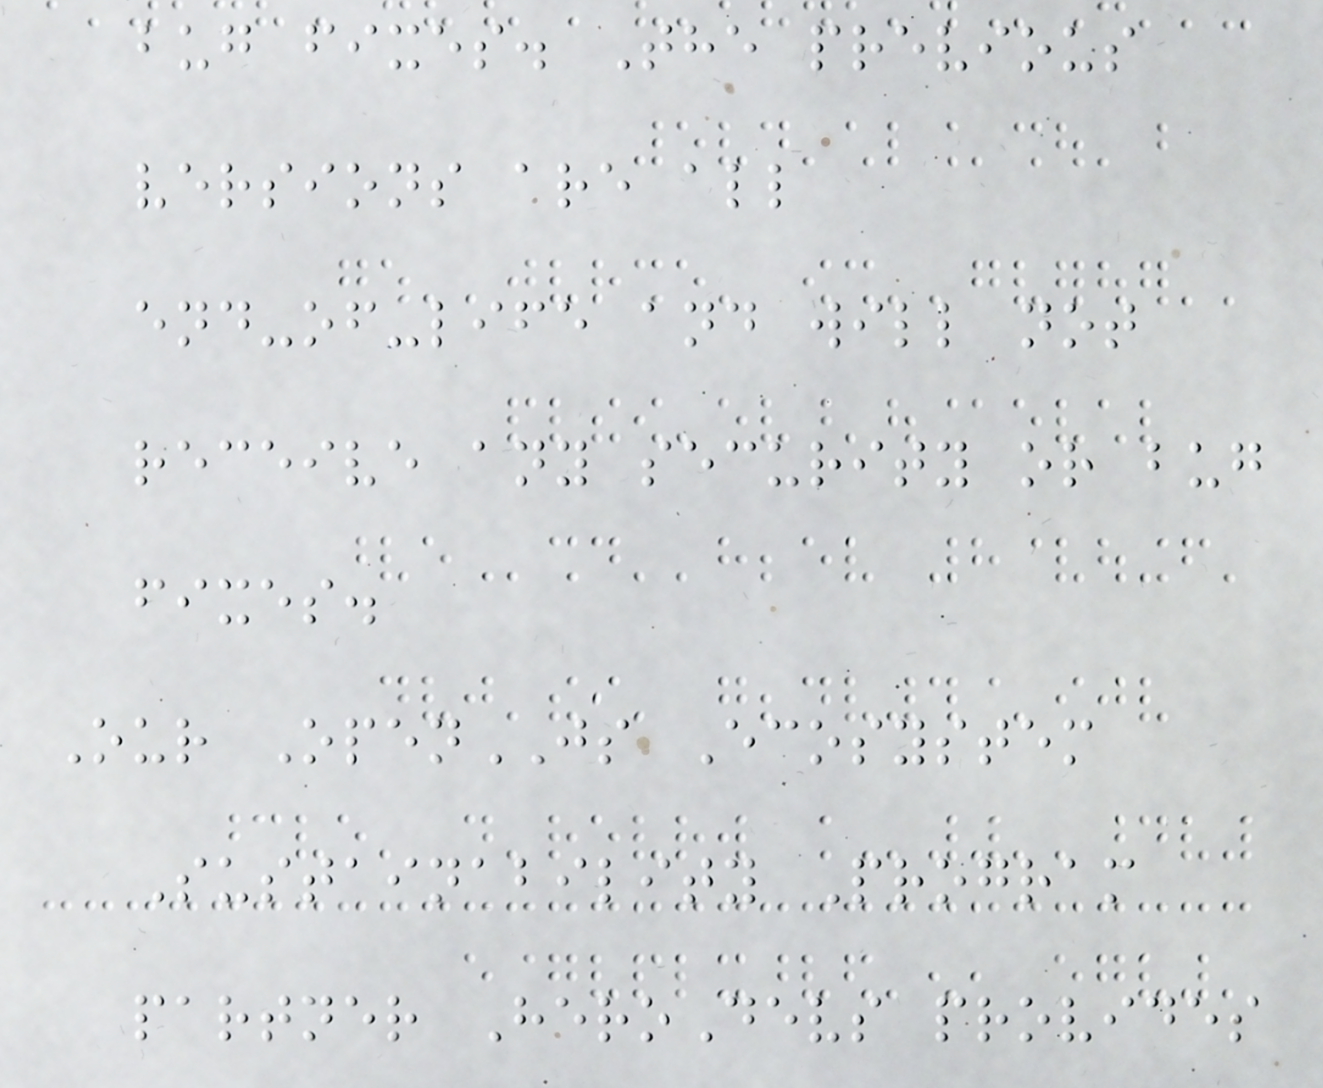bug fixes. The previous
versions are all
end-of-life and will not
receive any security or bug
fixes.
Our OpenJS Ecosystem
Sustainability Program
partner HeroDevs provides
